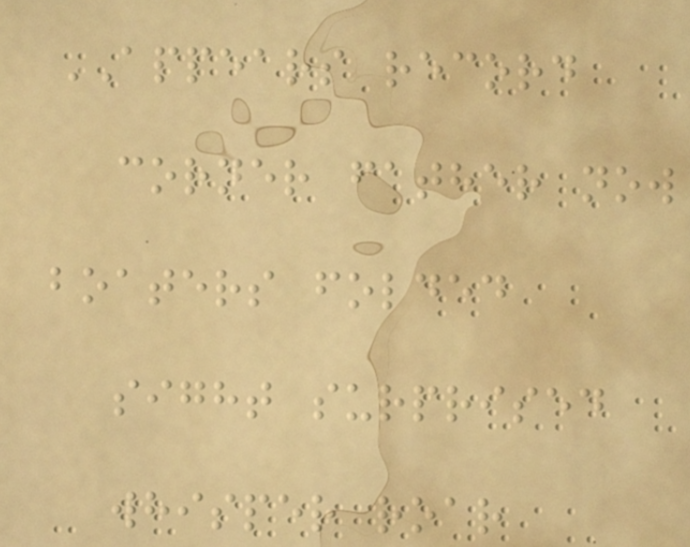APPEARS record
corner father now
boaters folded
sight surprised
whisper roar
